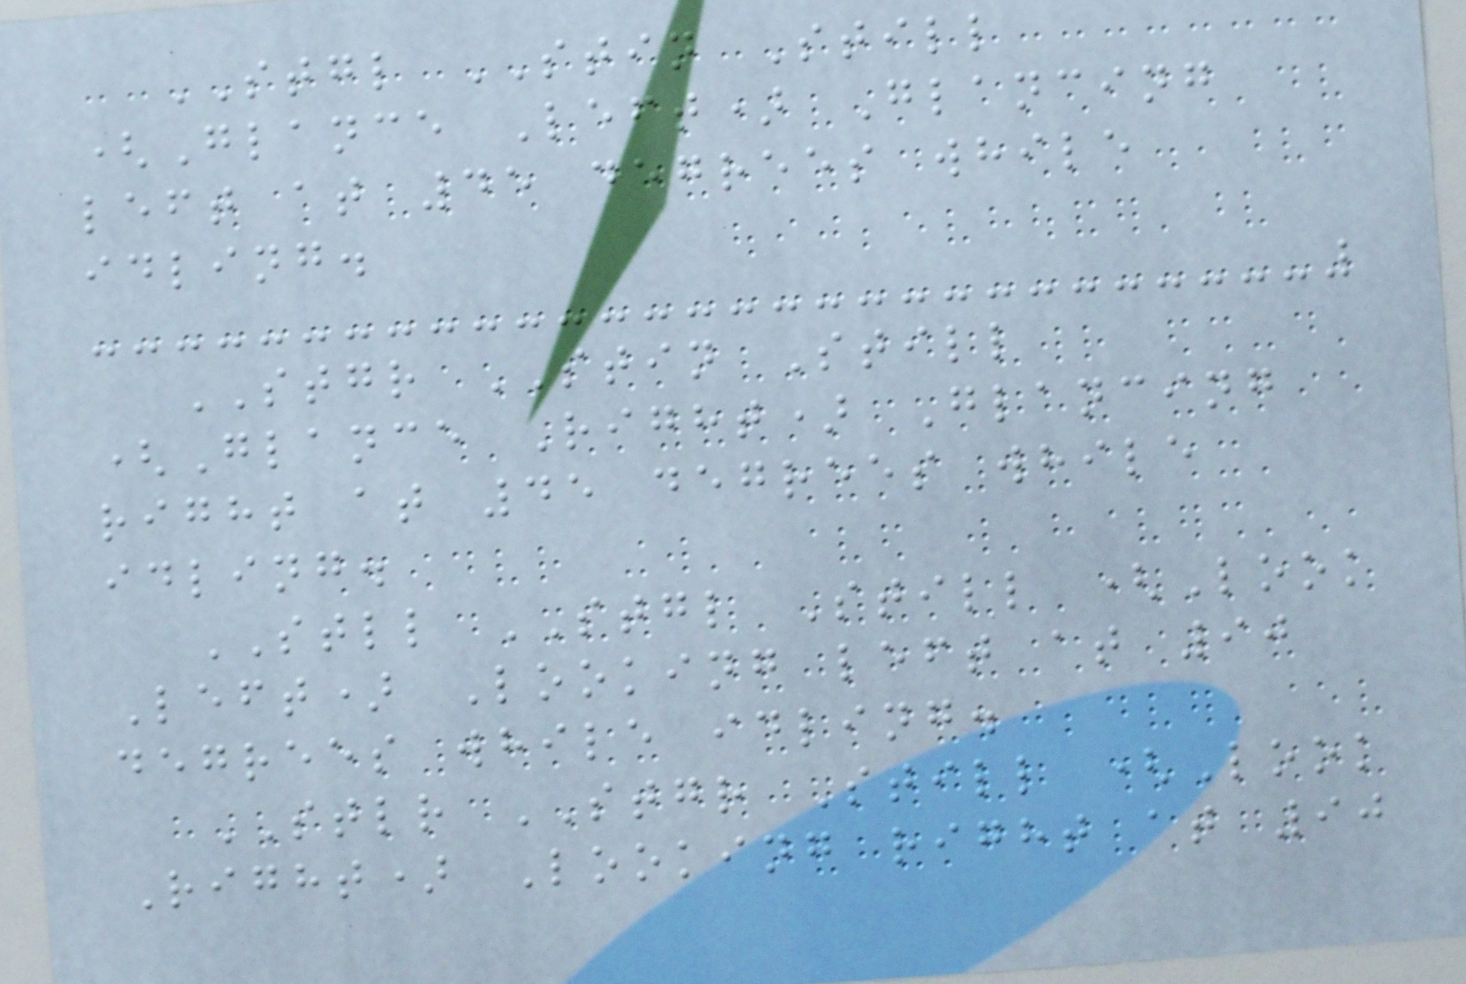STGL STIN Still
(Glance Left) Glancing
left at 45 degrees while
idling.
STGR STIN Still
(Glance Right) Glancing
right at 45 degrees while
idling.
STLL STGL Still (Look
Left) Looking left at 90
degrees while idling.
STLR STGR Still (Look
Right) Looking right at 90
